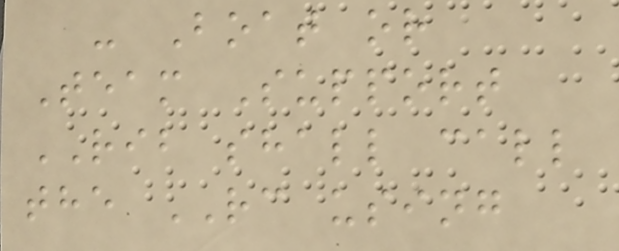- Boat or
Team Support
RIB shall call
the RC using
